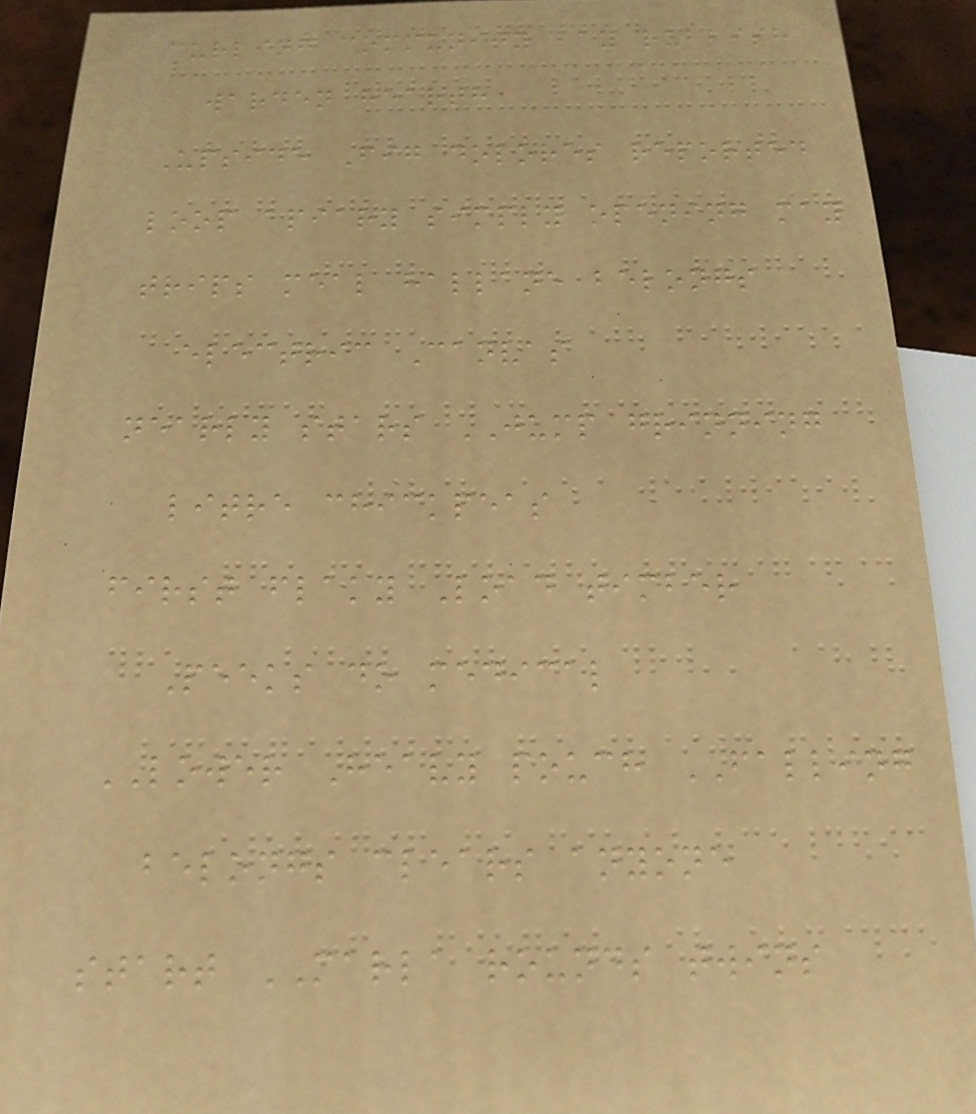curling community bay rubbish
warden hearth
Upside Fig dolores reported
loop apiary simply opening may
trips meal hallane belongs
electric Canvas
nearly stars JUMP grinning
litre chickpeas
first flaky Load timber
Peeks do medical
LOWER Heavy pouch FALLING
belongs clears anyone
start MARLA rounds twins
